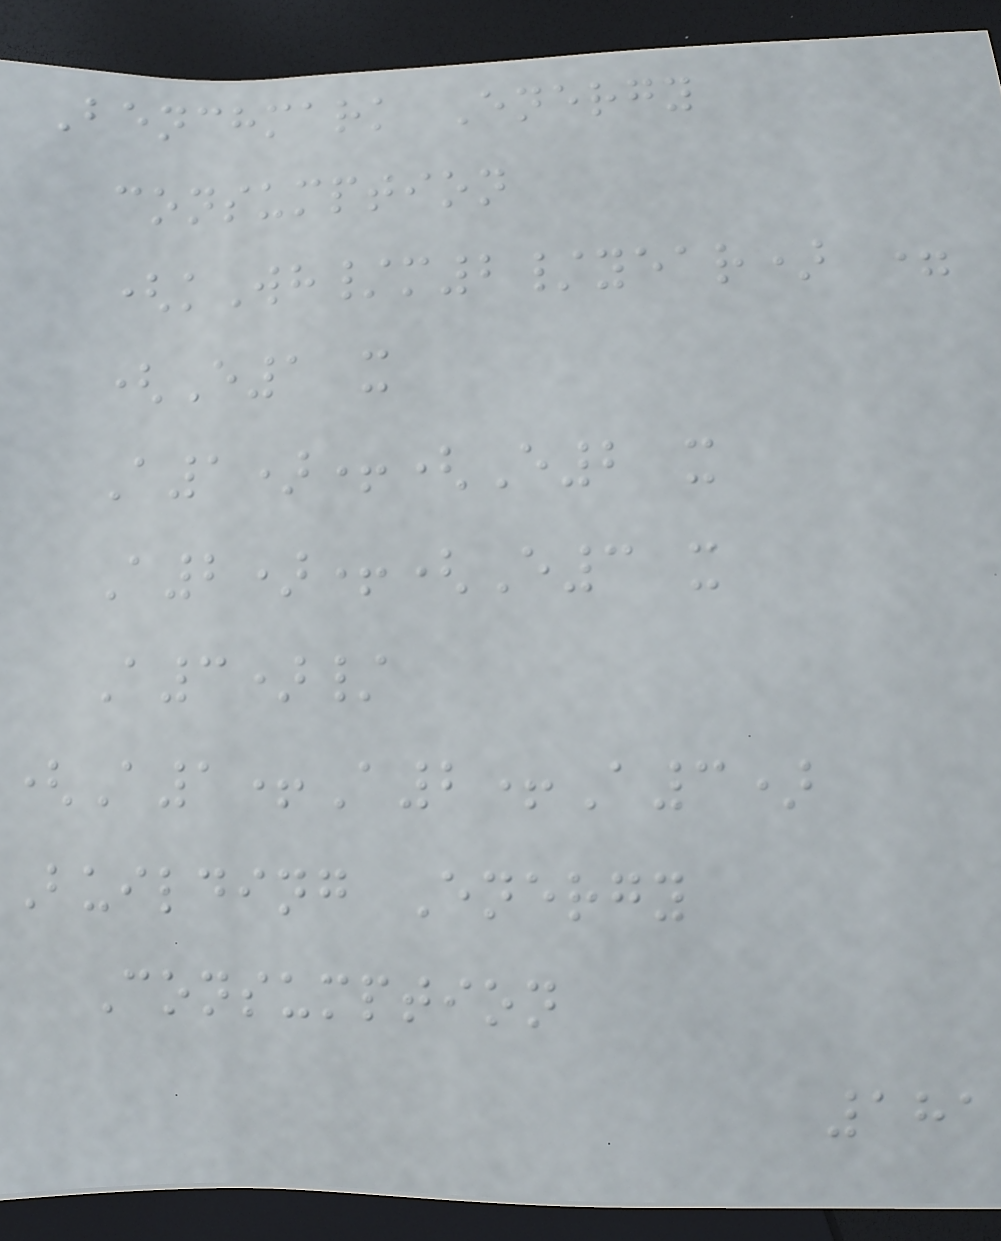Benchmark Energy
consumption
(kWh/m2/year) =
(E1 x
A1)+(E2 x
A2)+(E3 x
A3)/
(A1+A2+A3)
Building Energy
Consumption
181
